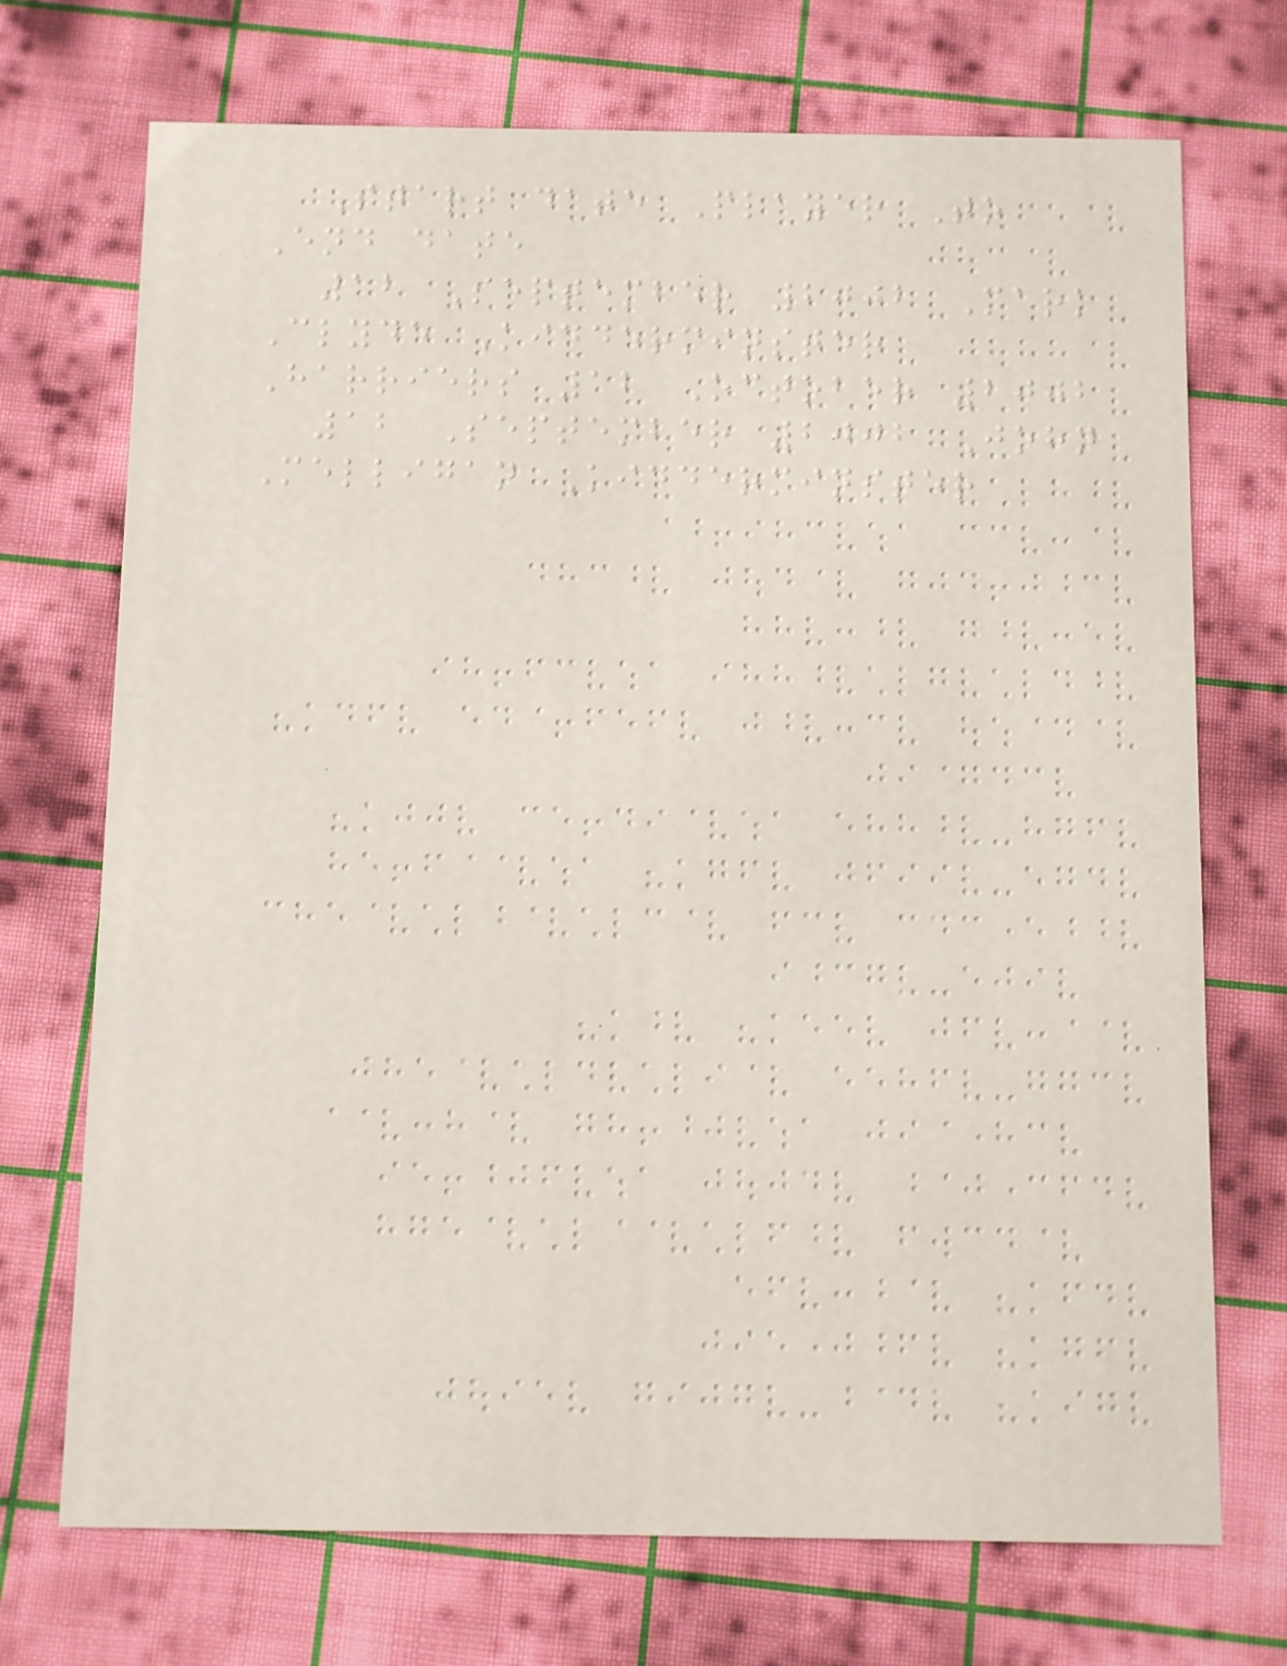Start date Player To
End date
12 September 2002 Mark
Clyde Kidderminster
Harriers 12 October 2002
12 September 2002 John
Melligan Kidderminster
